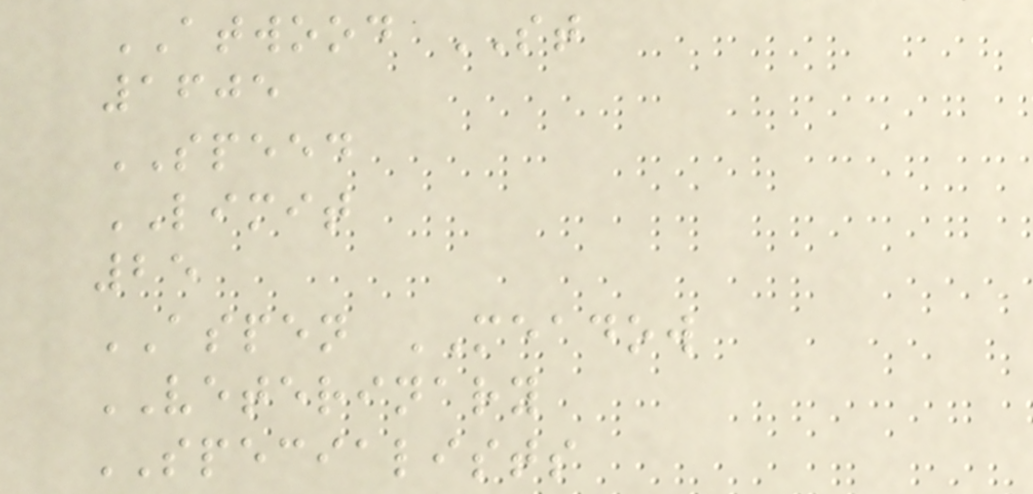ATWOOD ST
1605
SPEED
LIMIT
25
ASPEN MEADOW
VETERINARY
SPECIALISTS
